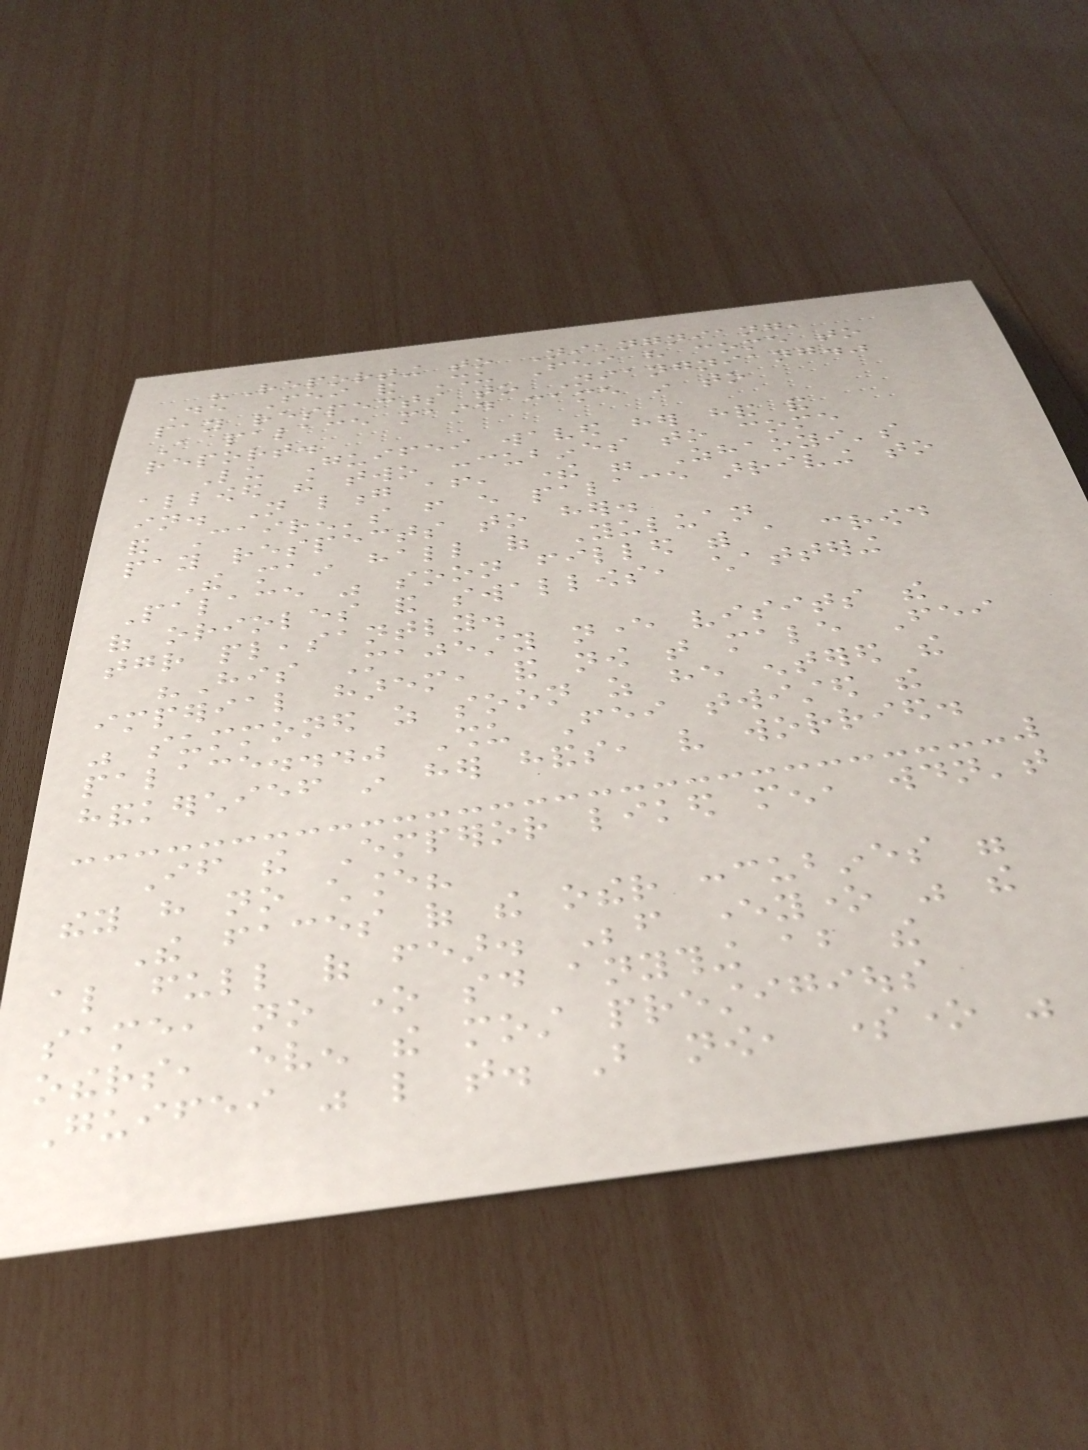"Reporting to Niangniang,
De Fei and Shu Fei have come to
pay respects to Niangniang."
A palace maid came in to
report.
Lu Guifei waved her hand and
allowed the two concubines to come
in. Not long after, there were Zhaoyi's
and Cairen's from every palace arriving to
pay respects to her.
The main hall of Yuluan
Palace was soon filled with a crowd
of orioles and swallows, chattering
together pleasantly.
"His Majesty never visits the
imperial harem, and now that male Fei
was summoned as soon as he entered the
palace..." Shu Fei twisted the
handkerchief in her hands, very worried.
If the Emperor liked men, wouldn't
they have no chance?
The faces of the other concubines were
also full of fear. Before everyone was the
same, no one said anything about the
others, even the most prestigious
Guifei was like that. But now, someone was
